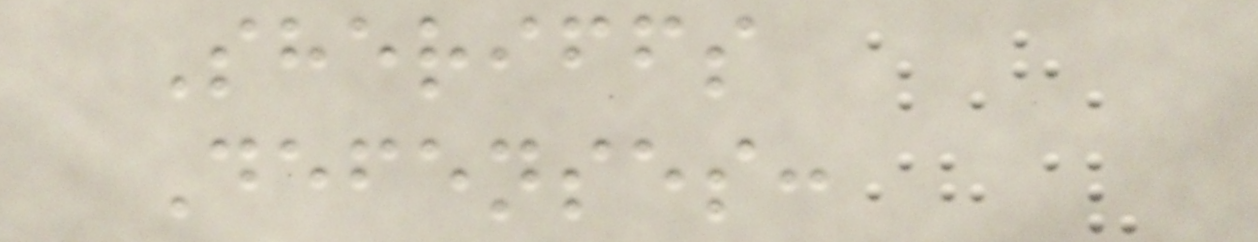Sheriffs
Defenses:
